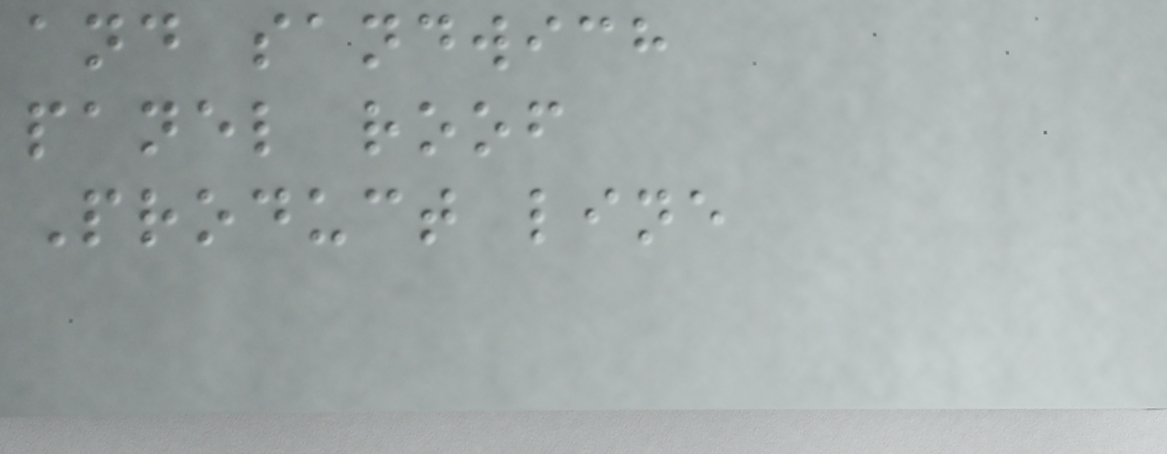and sandwich
panel roof
Product line
